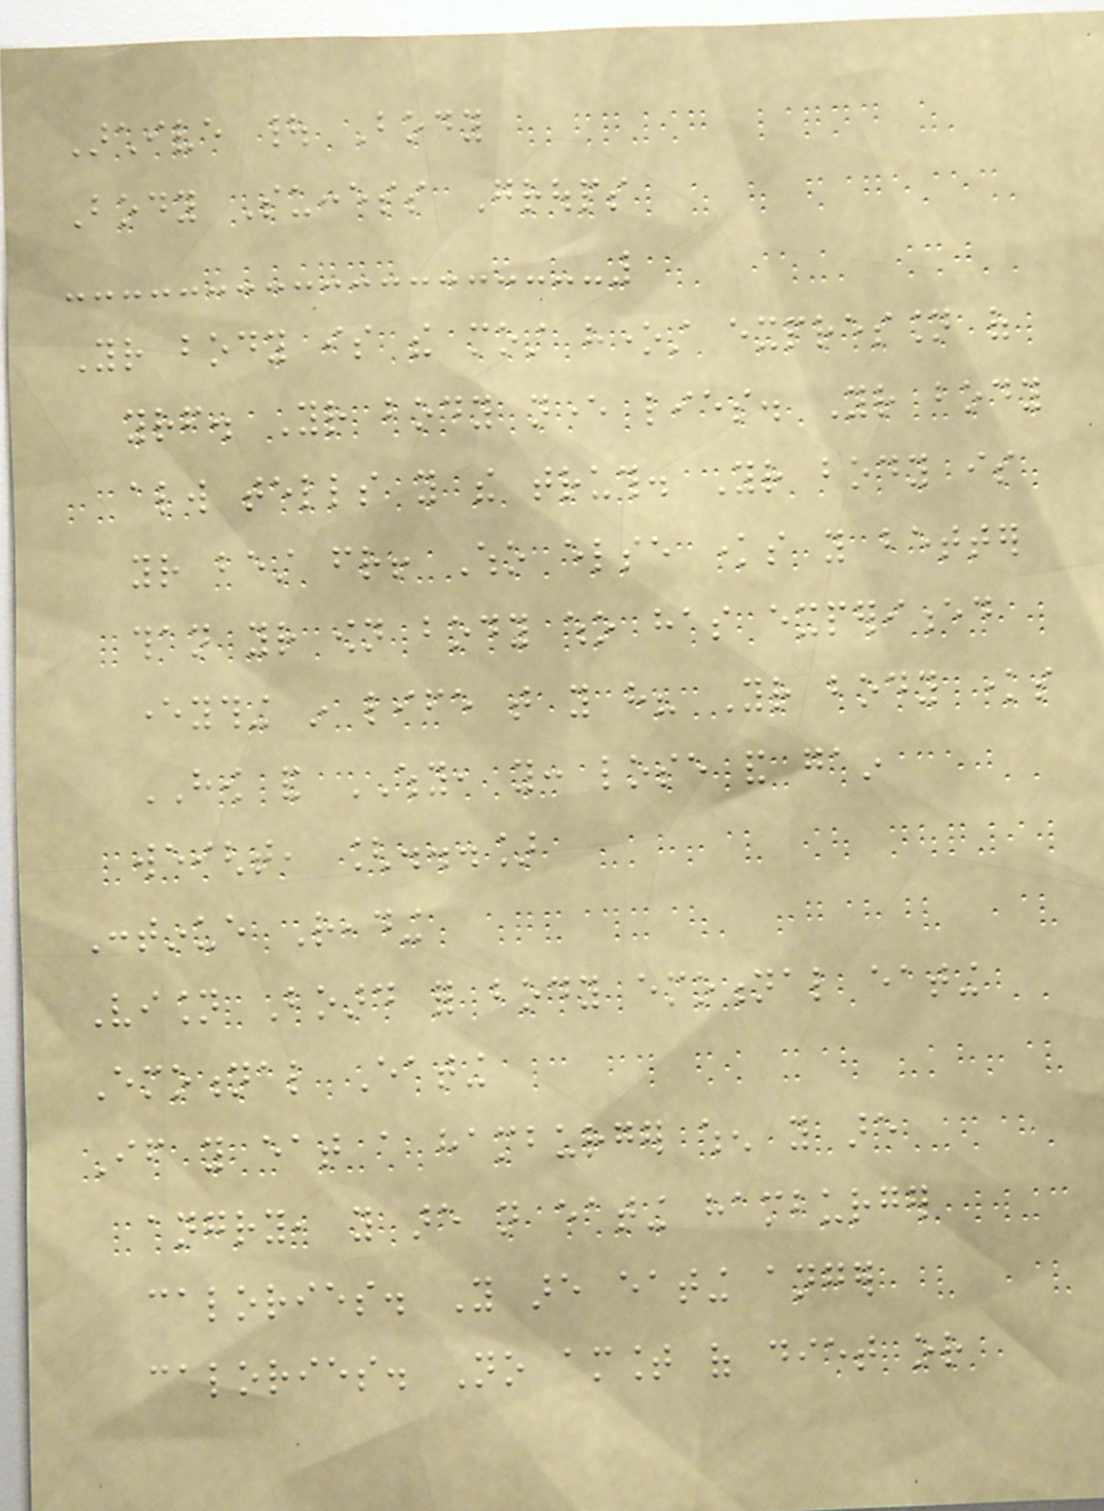Archive | Body
Body Success Groups
Your body is the most honest expression of
yourself. Your body never lies. Your body
always tells you the truth. Your body is
your best friend! Who else knows you better
than your own body who has experienced
everything in life that you have? Your body knows
HOW and WHY, you: lose and gain
weight, [...]
Continue Reading
Vision Board for body emotional eating
Emotional Eating
If you eat a hamburger when you are
angry, you are not eating hamburger
calories. You are eating anger
calories. No amount of diet or
